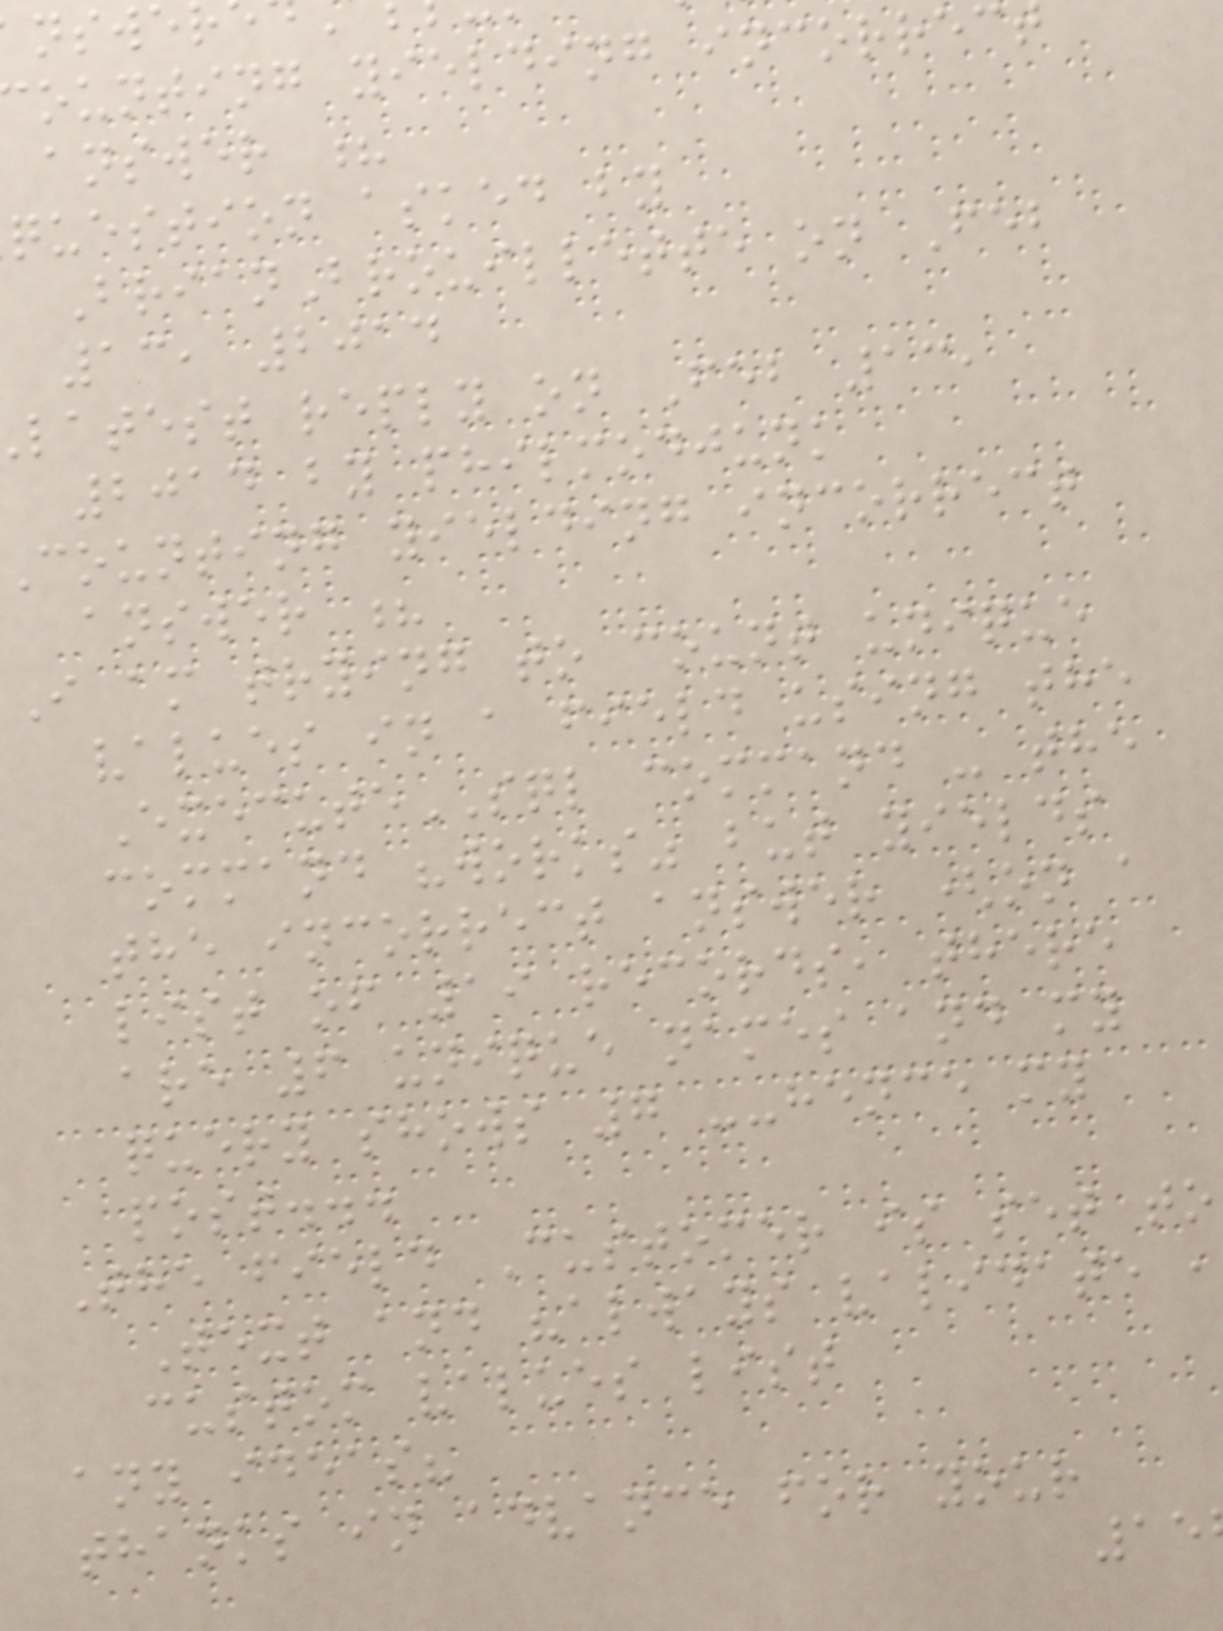ounting yielding incorrec
answer ?
question asked by
BrianBrouillette on Feb
13, 2014
latest reply on Feb 13,
2014 by philmodjunk
counting yielding incorrect
answer ?
I am trying to count unique
values in a field using the
ExecuteSQL command - the
command "works" but yields
the incorrect answer (on a
list of 19 records, there
are 6 unique names and my
query shows 7 --hence my
post...
The field Customer is set to
Text and "always validate ,
custom values list
any ideas?
thanks in advance for your
